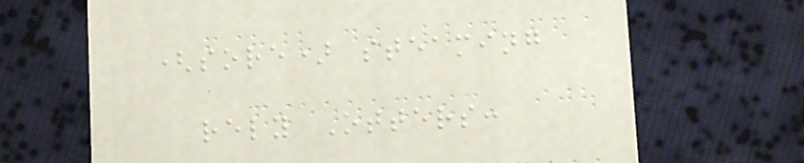(sore) steaming
rely Otters:
